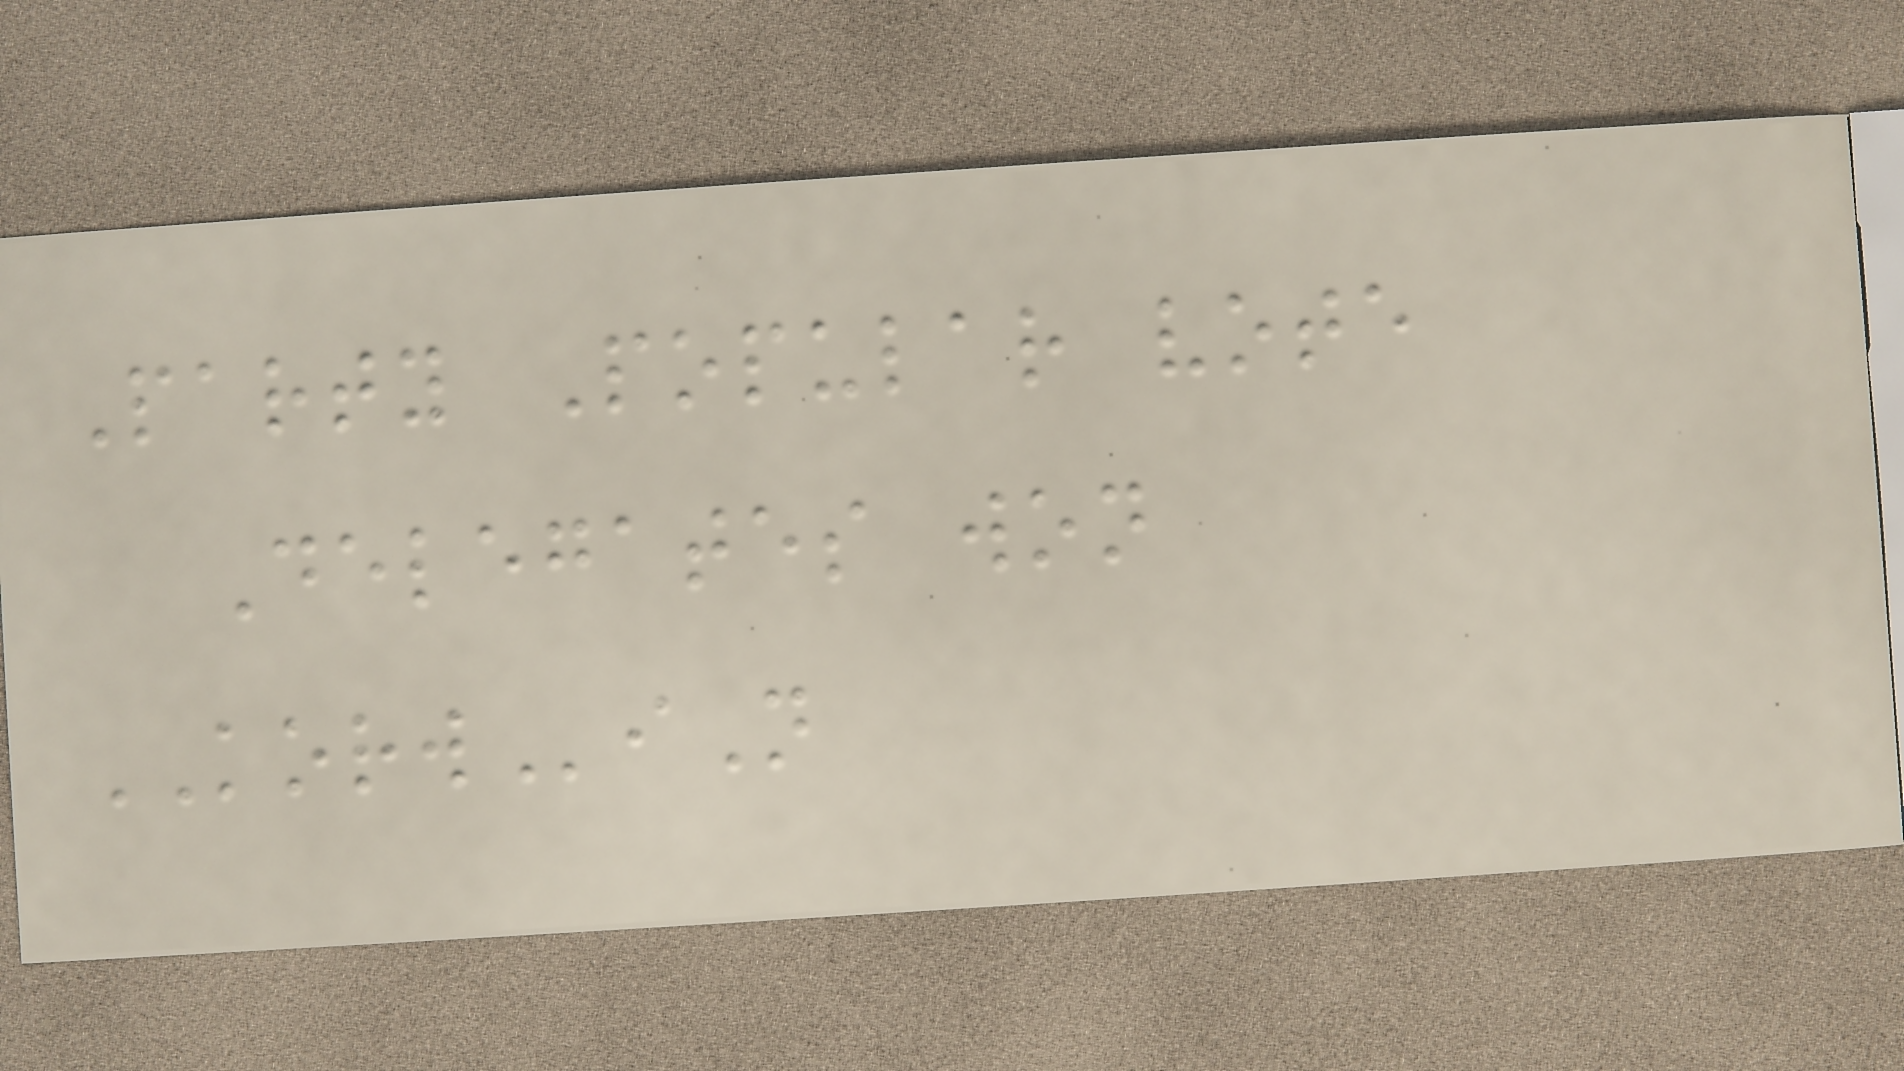Party Popular vote
Delegates won
KORWiN
